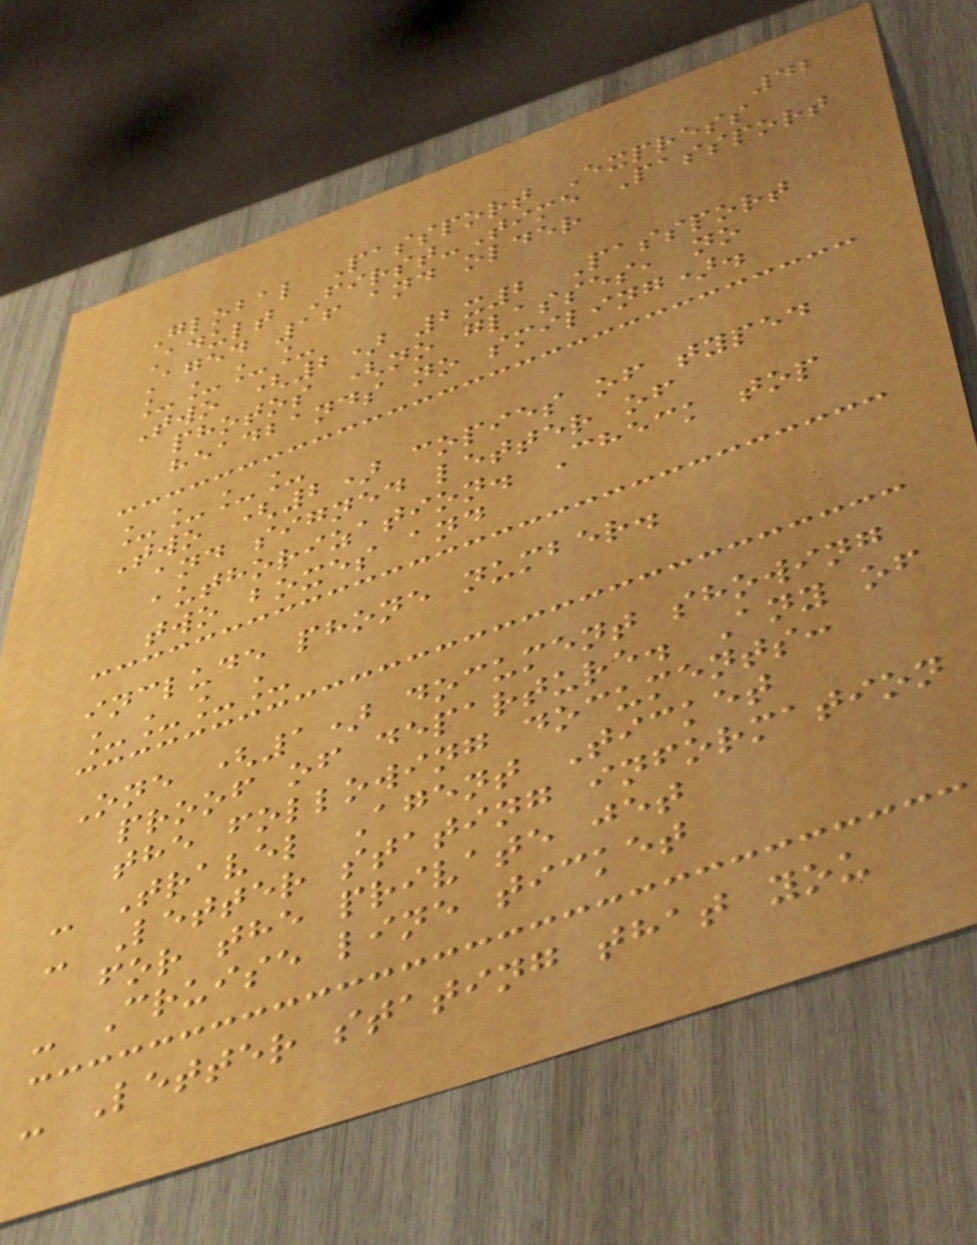42
Global Passport Express
Adult First-Time Passport
Aged 16 and older
____
Two (2) 2x2 Passport
photos (no glasses, no
headbands no smiling).
____
Two (2) copies of typed
and signed letter of
authorization. Check top
two boxes and
include phone number.
____
One (1) document showing
proof of departure. Any of
the following documents:
- Travel Agent Ticket
- Letter stating information
for the private jet
- Cruise line ticket
- Letter stating that you
